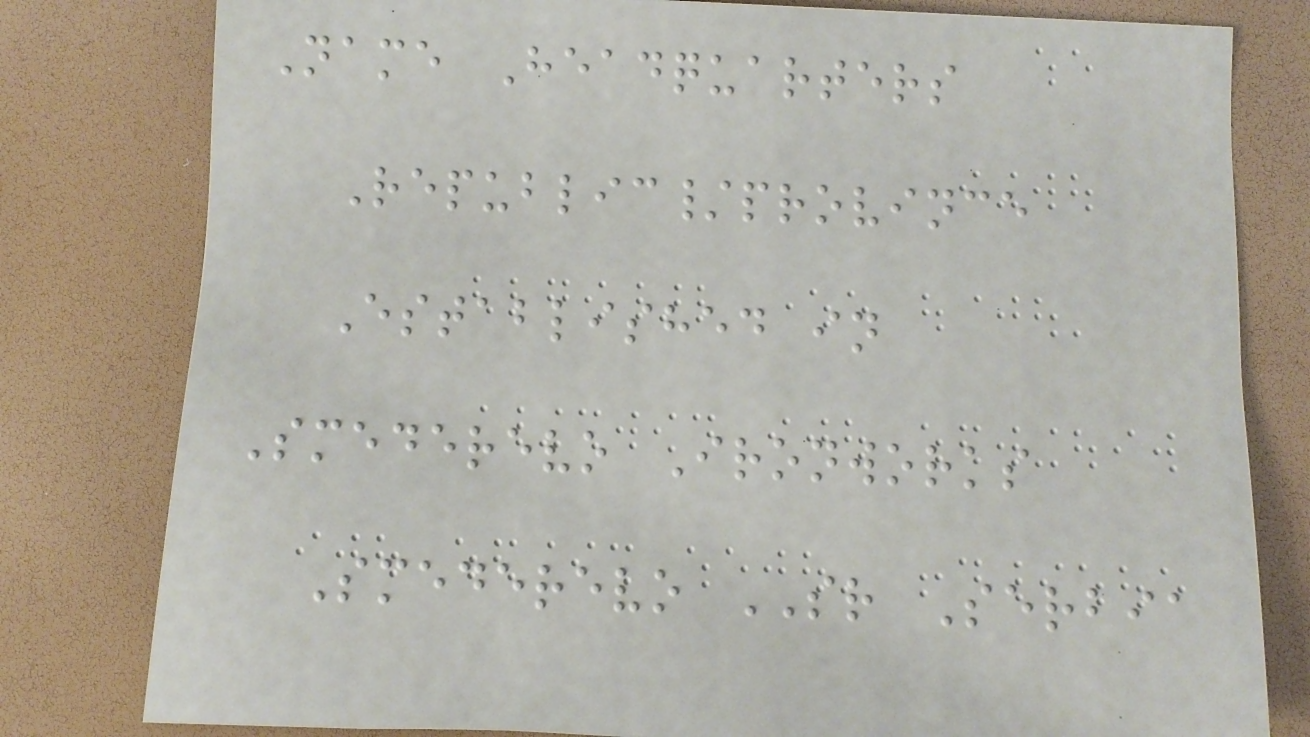Name Headquarters
Republic/province
Established in
Smederevo Ironworks
Smederevo SR Serbia
